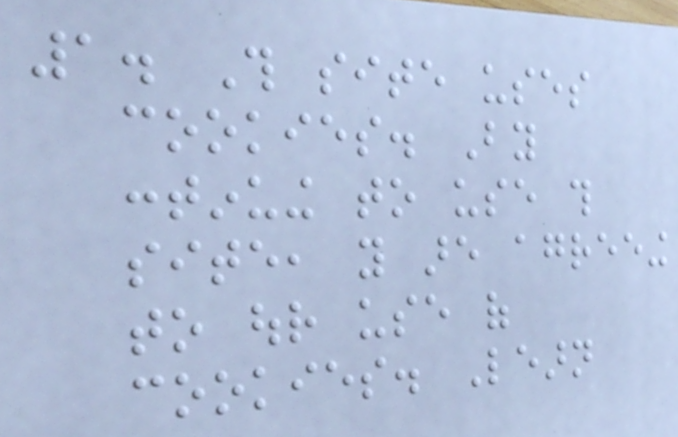1. This site uses
cookies. By
continuing to use this
site, you are agreeing
to our use of
cookies. Learn
